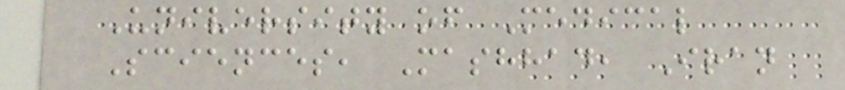University of Medical
Sciences, Mashhad, Iran
